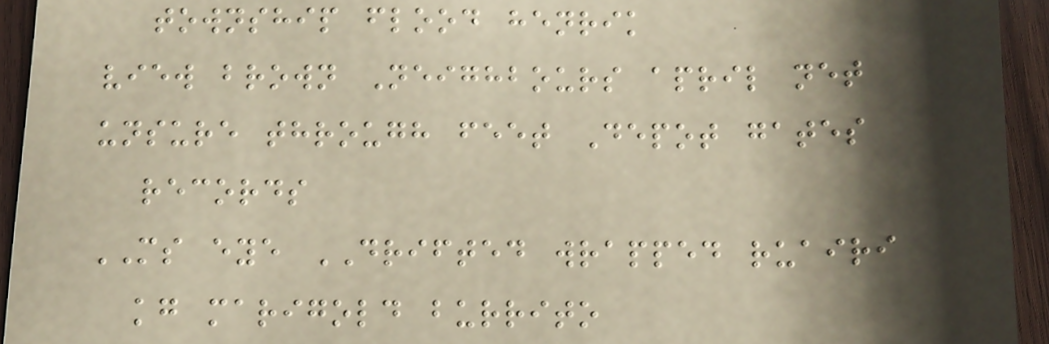township flood henrik
view brown Neighbours april net
unsure through feet Depot gates
records
MS eye DRIFTED wrapped ruairi
kg marigold burrito
